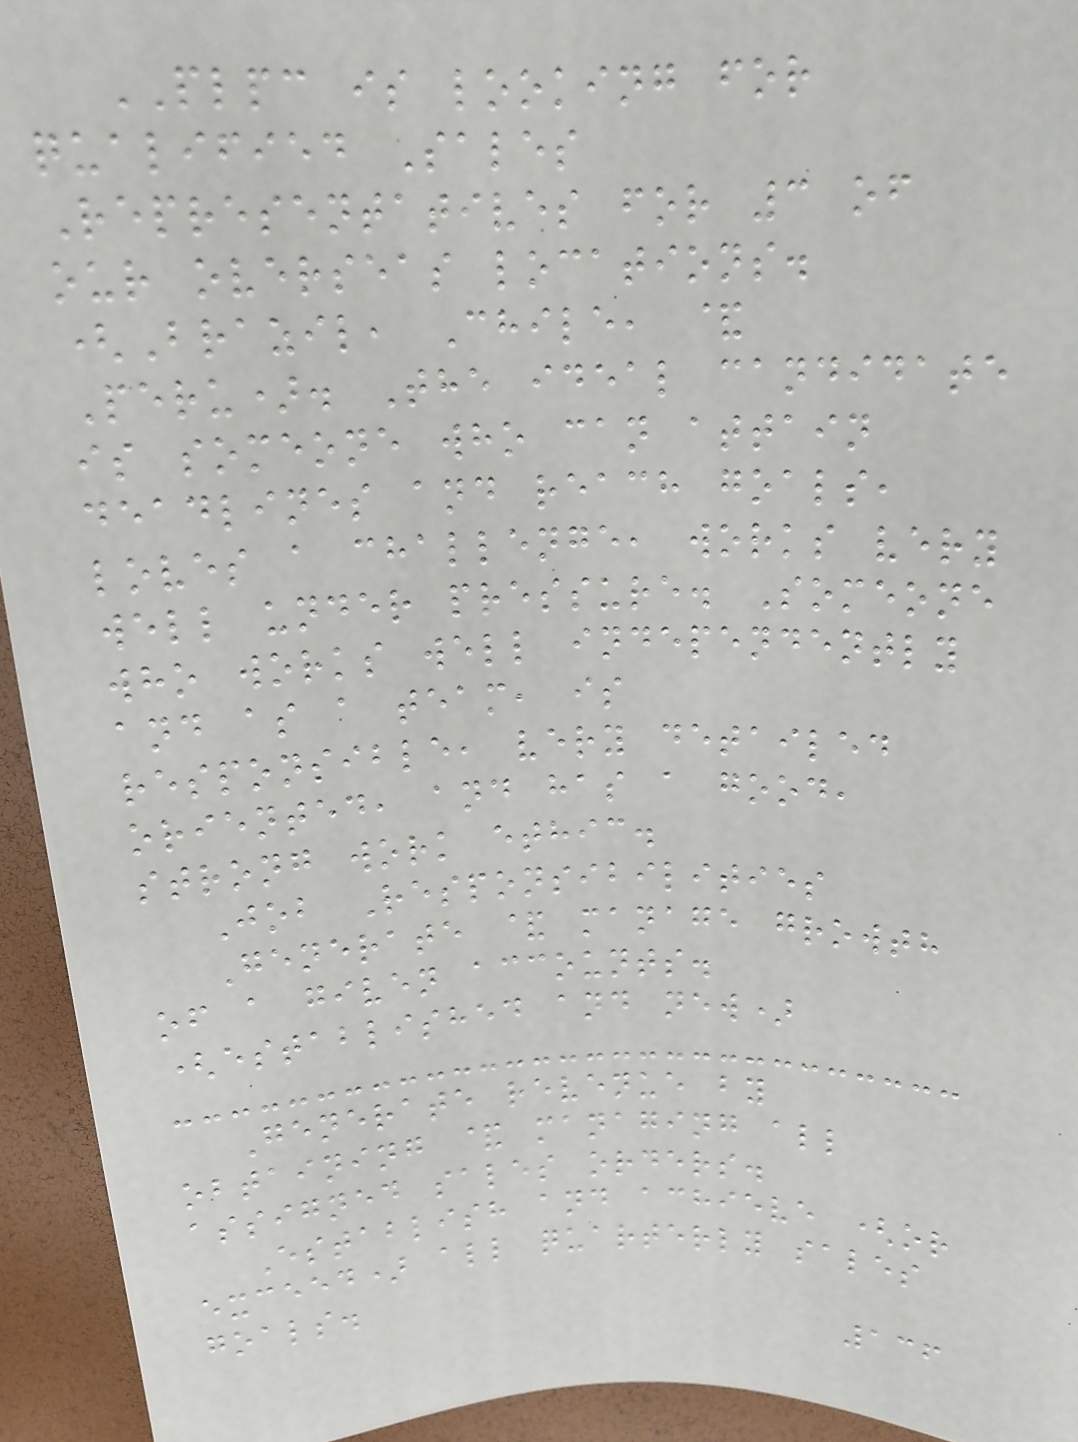PLPC is looking for
qualified Sales
Representatives for 3 of
our overseas locations.
(Brazil, Chile, &
Peru). The ideal candidate
is someone who can attain
deadlines and reach goals,
loves a challenge, works very
well under pressure. Someone
who works well independently
and as a team, is
responsible, very detailed
oriented, and has a good,
strong work ethic.
Job Responsibilities
Generate & manage growth
of a given accounts.
(established and new)
Generate revenue by
obtaining & managing all
assigned sales orders.
Establish and achieve (or
exceed) all quarterly sales
goals.
136
